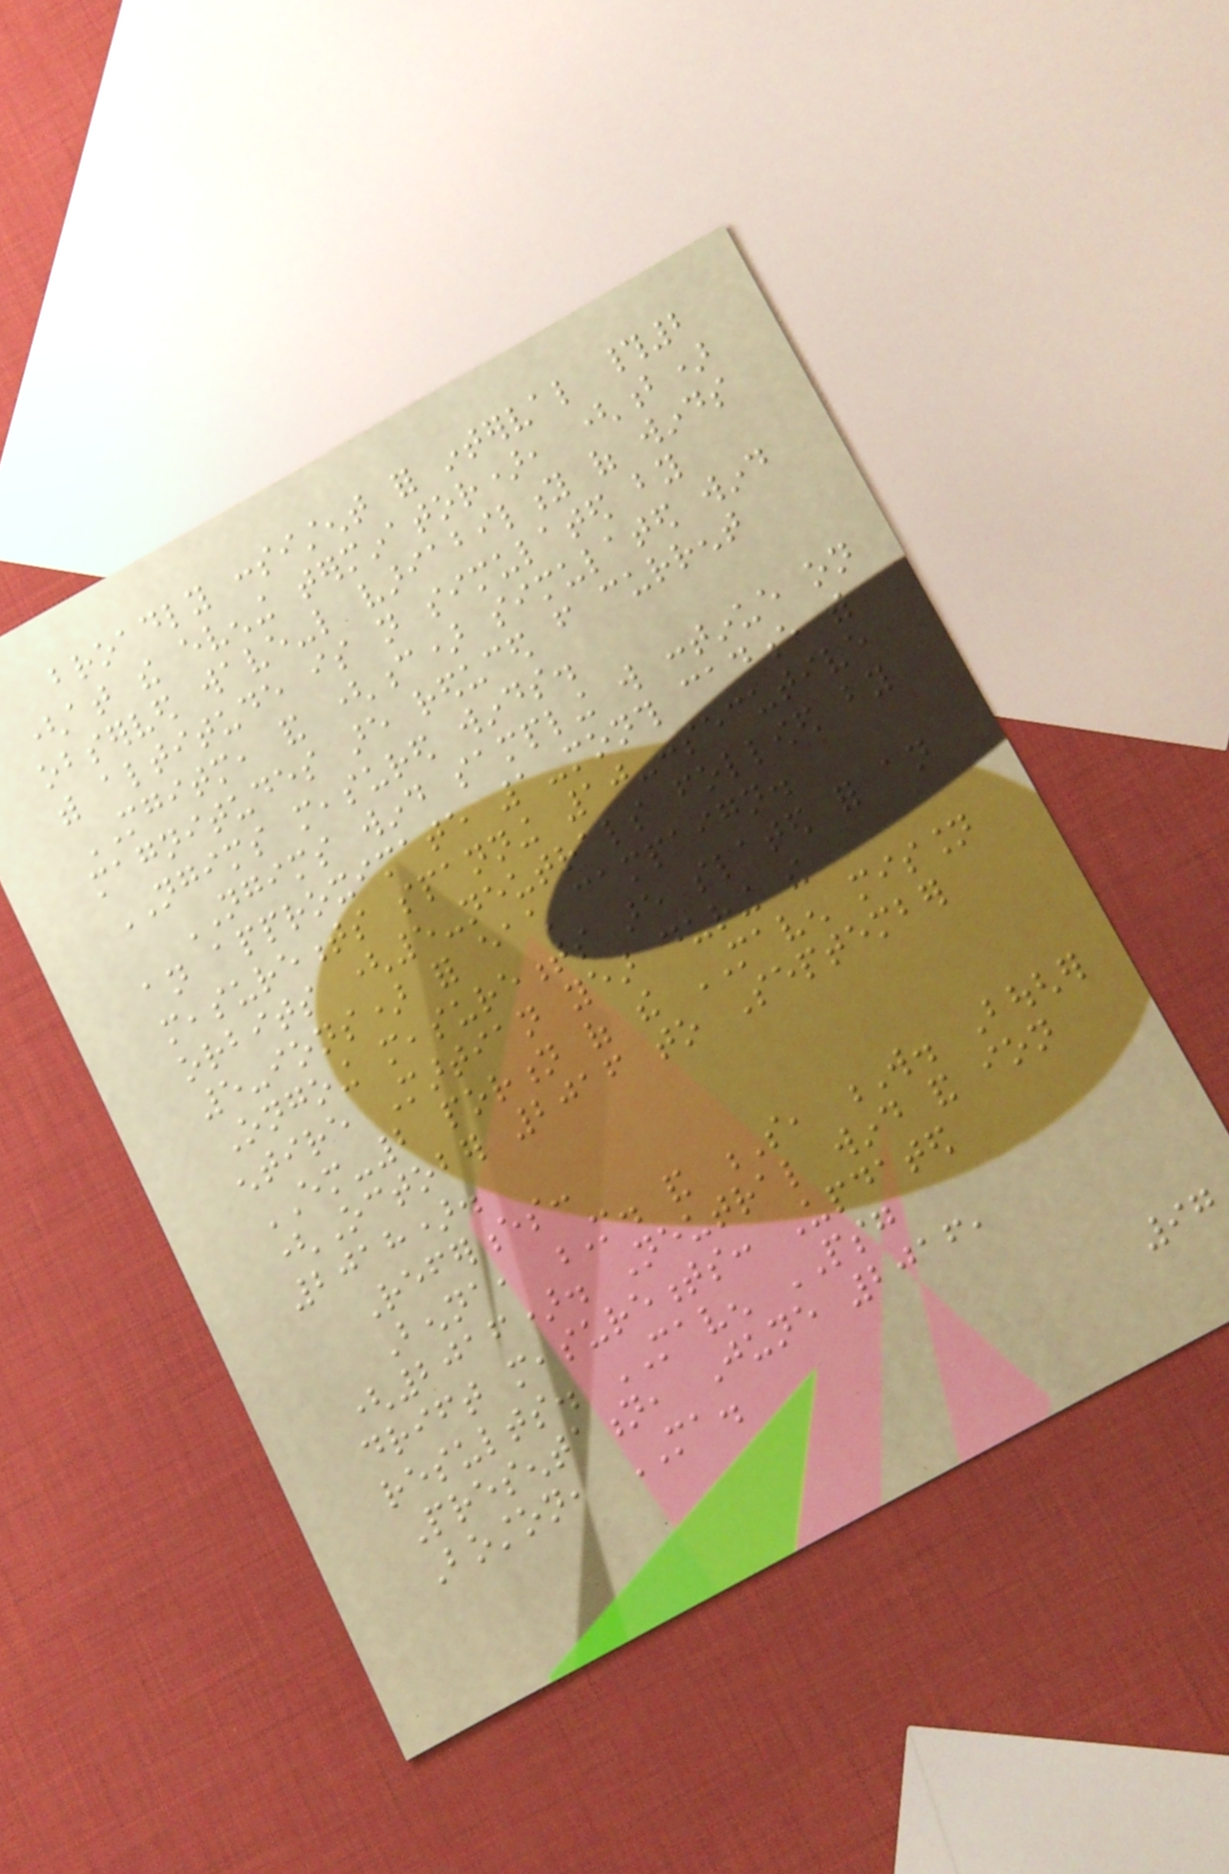broadly consistent for interval #2
(at the evening terminator), (b)
observed wave-like variability of winds
with altitude is not simulated by
MGITM, and (c) simulated wind
magnitudes are reduced from current
NGIMS measured winds.
NGIMS wind sampling will continue on
an approximate 1-month cadence with
measurements spanning 10-consecutive
orbits (5-neutrals followed by
5-ions) for each campaign.
Ongoing measurements are slated for an
entire Martian year during the
EM-2 portion of the MAVEN mission
(October 2016 to September
2018).
References:
Benna, M. and S, W. Bougher
(2016). Neutral wind and ion
drift measurements: Updated
results. MAVEN PSG
Presentation, June 2016,
Boston, MA.
97
